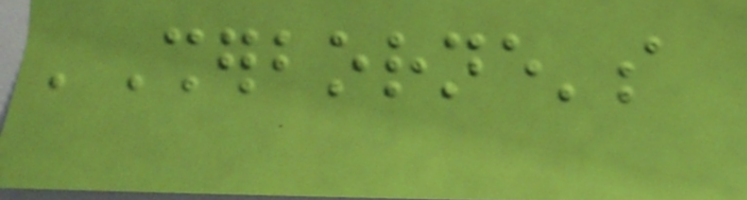'Sherborne's
